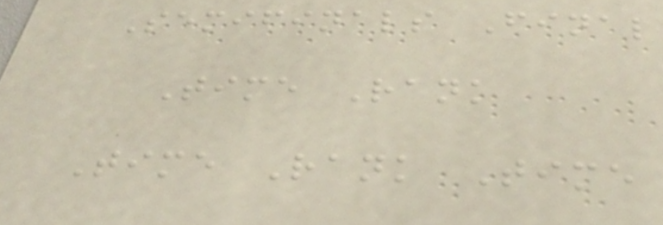Semifinals Final
Time Rank
Time Rank Time
